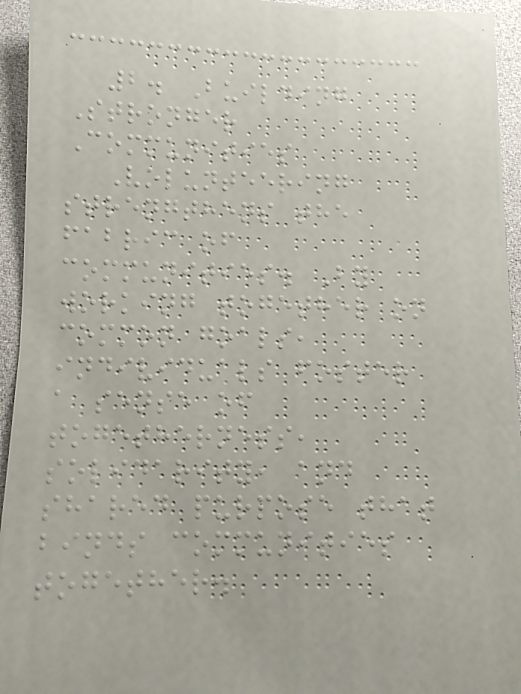2. Building
Stronger
Communities
Volunteering
strengthens the
fabric of
communities. By
working together on
common goals,
individuals foster
a sense of
togetherness,
solidarity, and
shared purpose that
binds communities
together.
